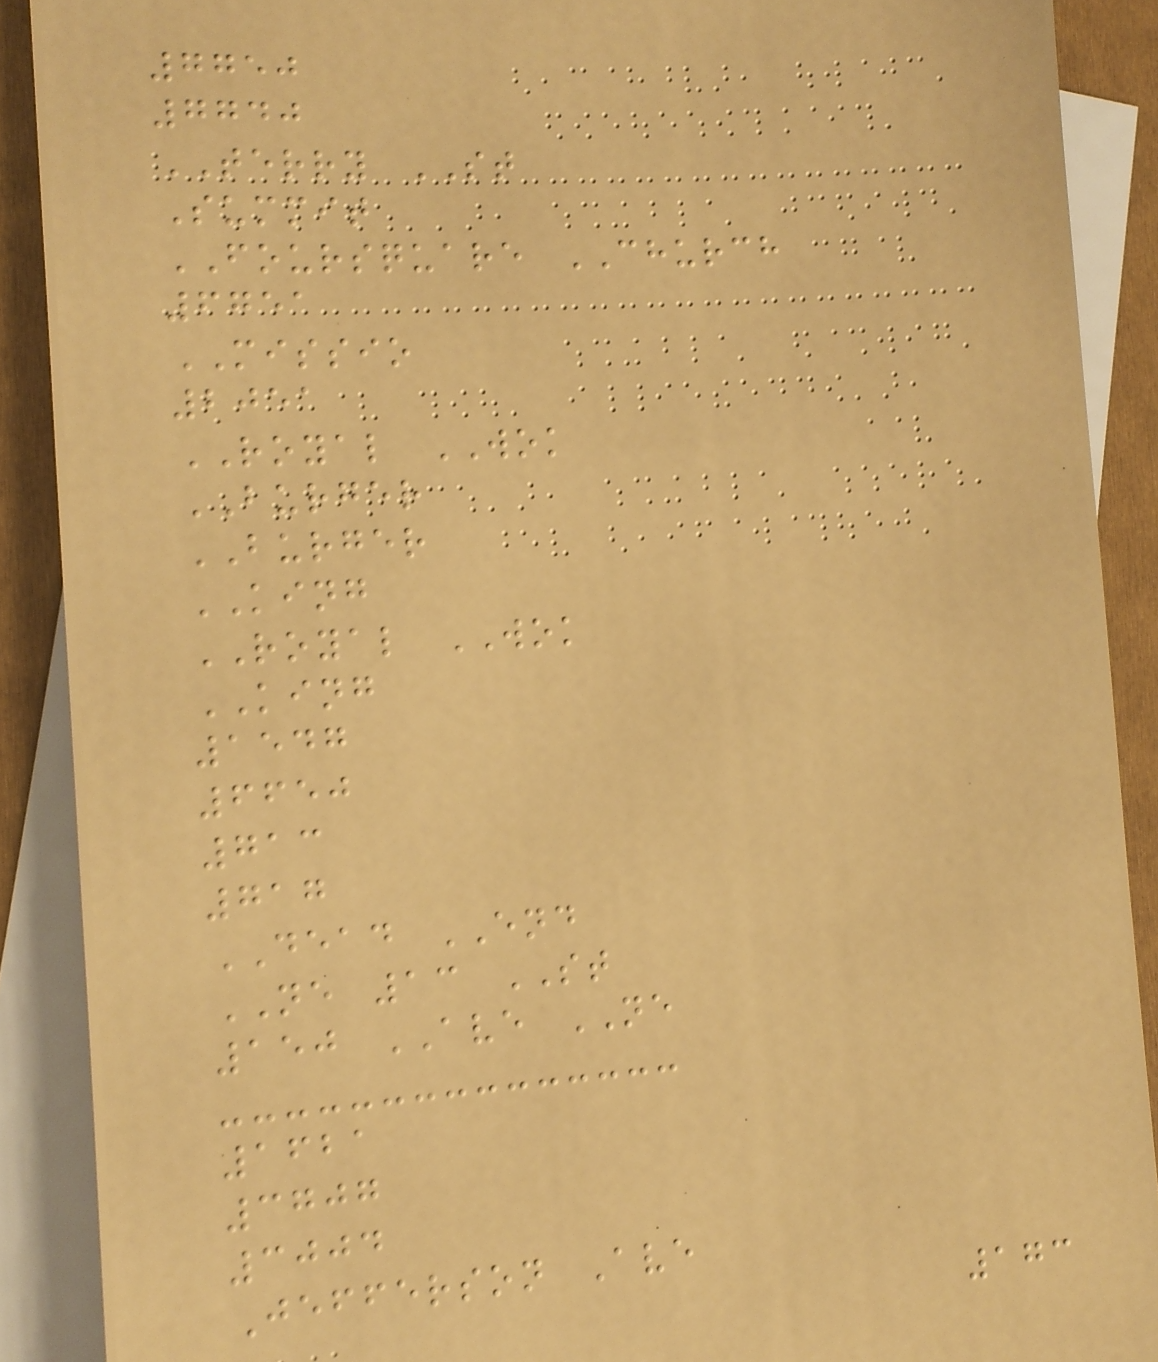7750
7740
TERRY ST
Summit
FOURSQUARE CHURCH
6751
MISSIO
2051
ROYAL WOK
BURGER
BURGER
KING
ROYAL WOK
KING
1547
6650
713
717
DEAD END
NE 13 ST
150 AVE NE
1621
3707
3004
Jefferson Ave
173
